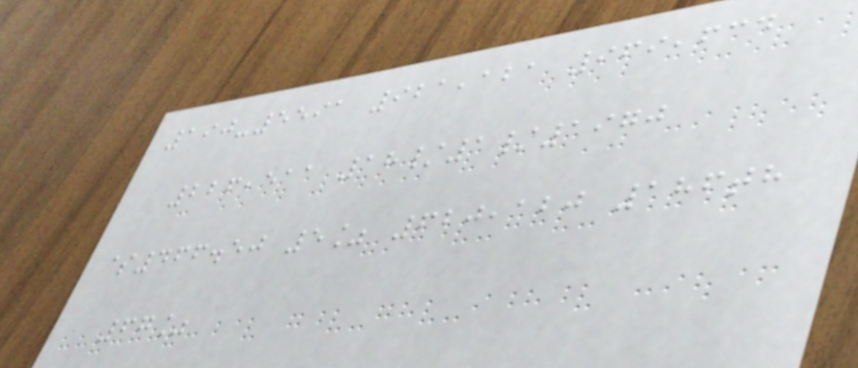190-5591 921,121 969,634
226,511 18/1/1970
$466.50 5% 620,120 186th
67%
